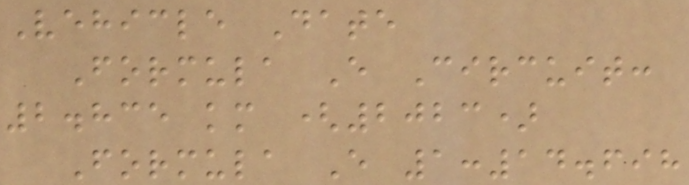Vehicle Date
Formula E Circuit:
2.835 km (2023)
Formula E 1:14.698
